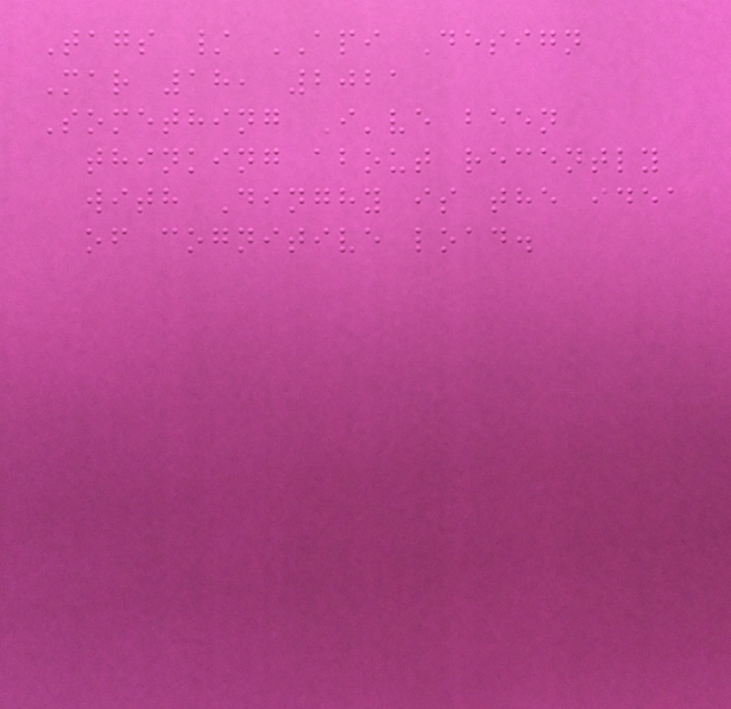Tags / API Design
Mar 18, 2021
Something I've been
thinking about recently
with Dinghy is the idea
of cognitive load.
